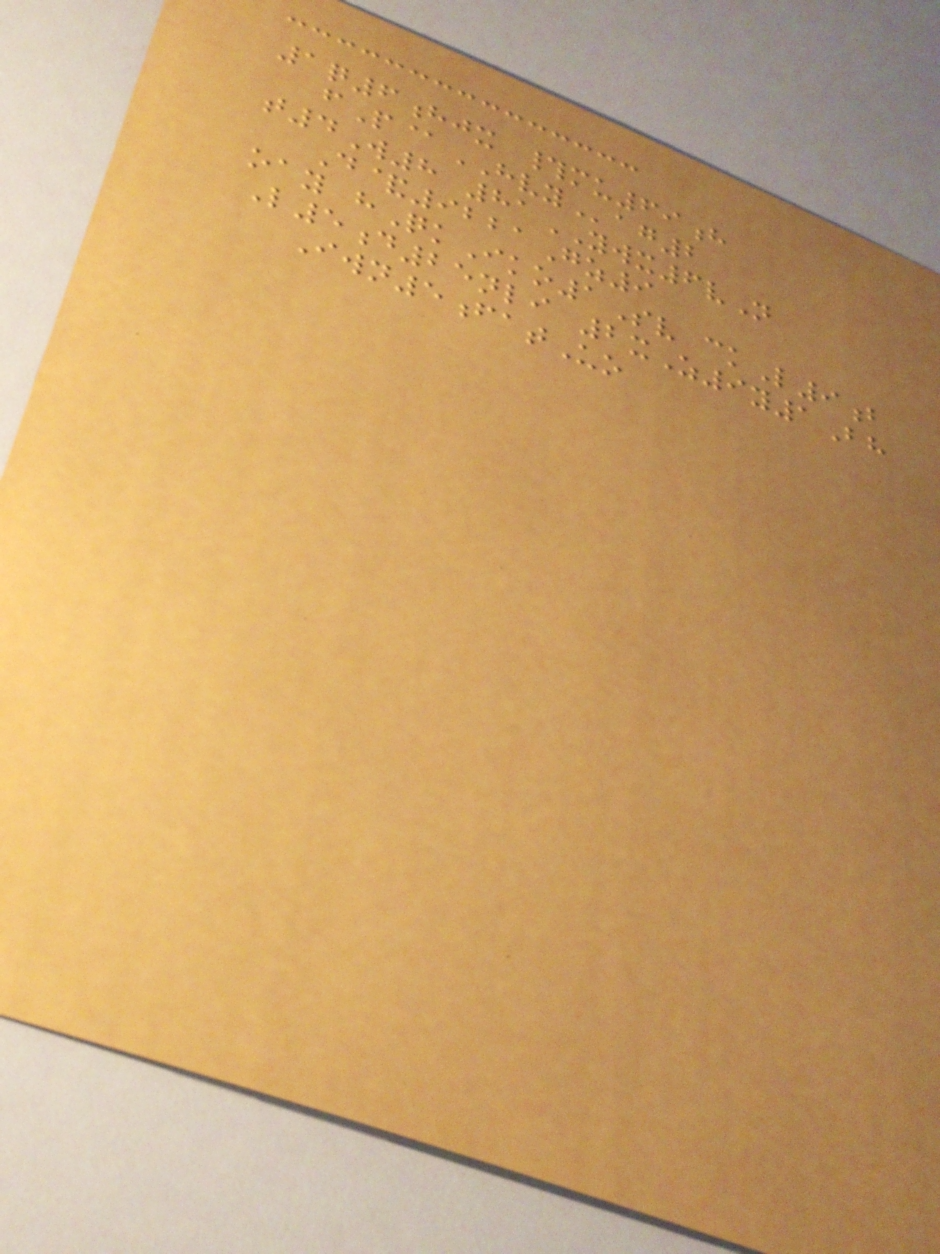1q6hjx #mu69h
fP@HVYag2
t4W8 81YWX6vN
D&9221Gz9
oay hQkIko1Sv ckL9b
L5d25nli 2xZ9y1Bh
Iwn5fatUo
